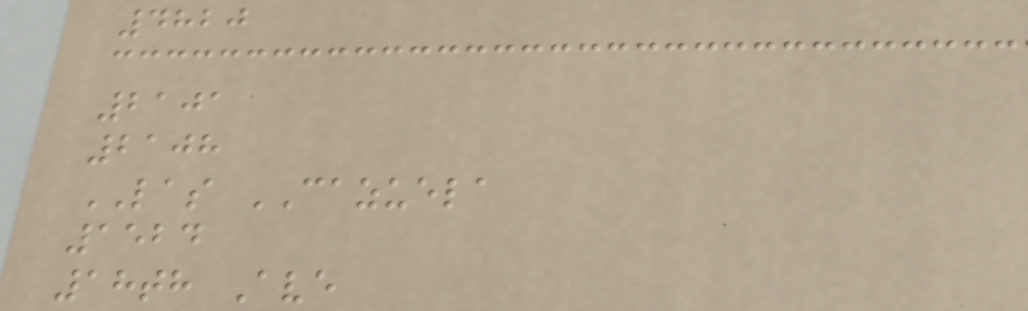4820
2101
2108
LAS CAZUELA
1524
18th Ave
